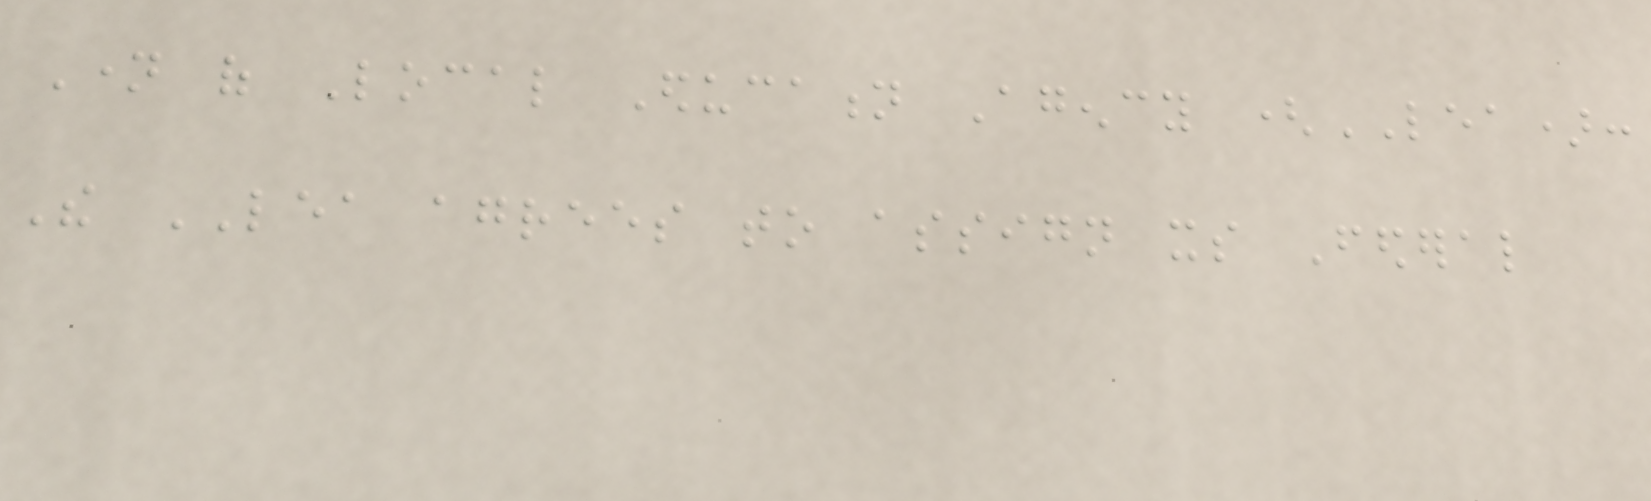Name of Local Education Agency (LEA):
The LEA agrees to assign its Federal
